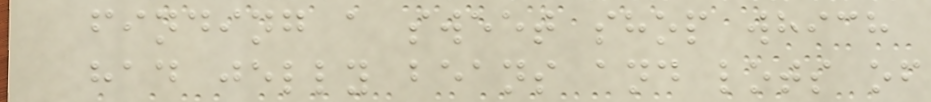finding a sweet shop which
had jelly beans and lots of
